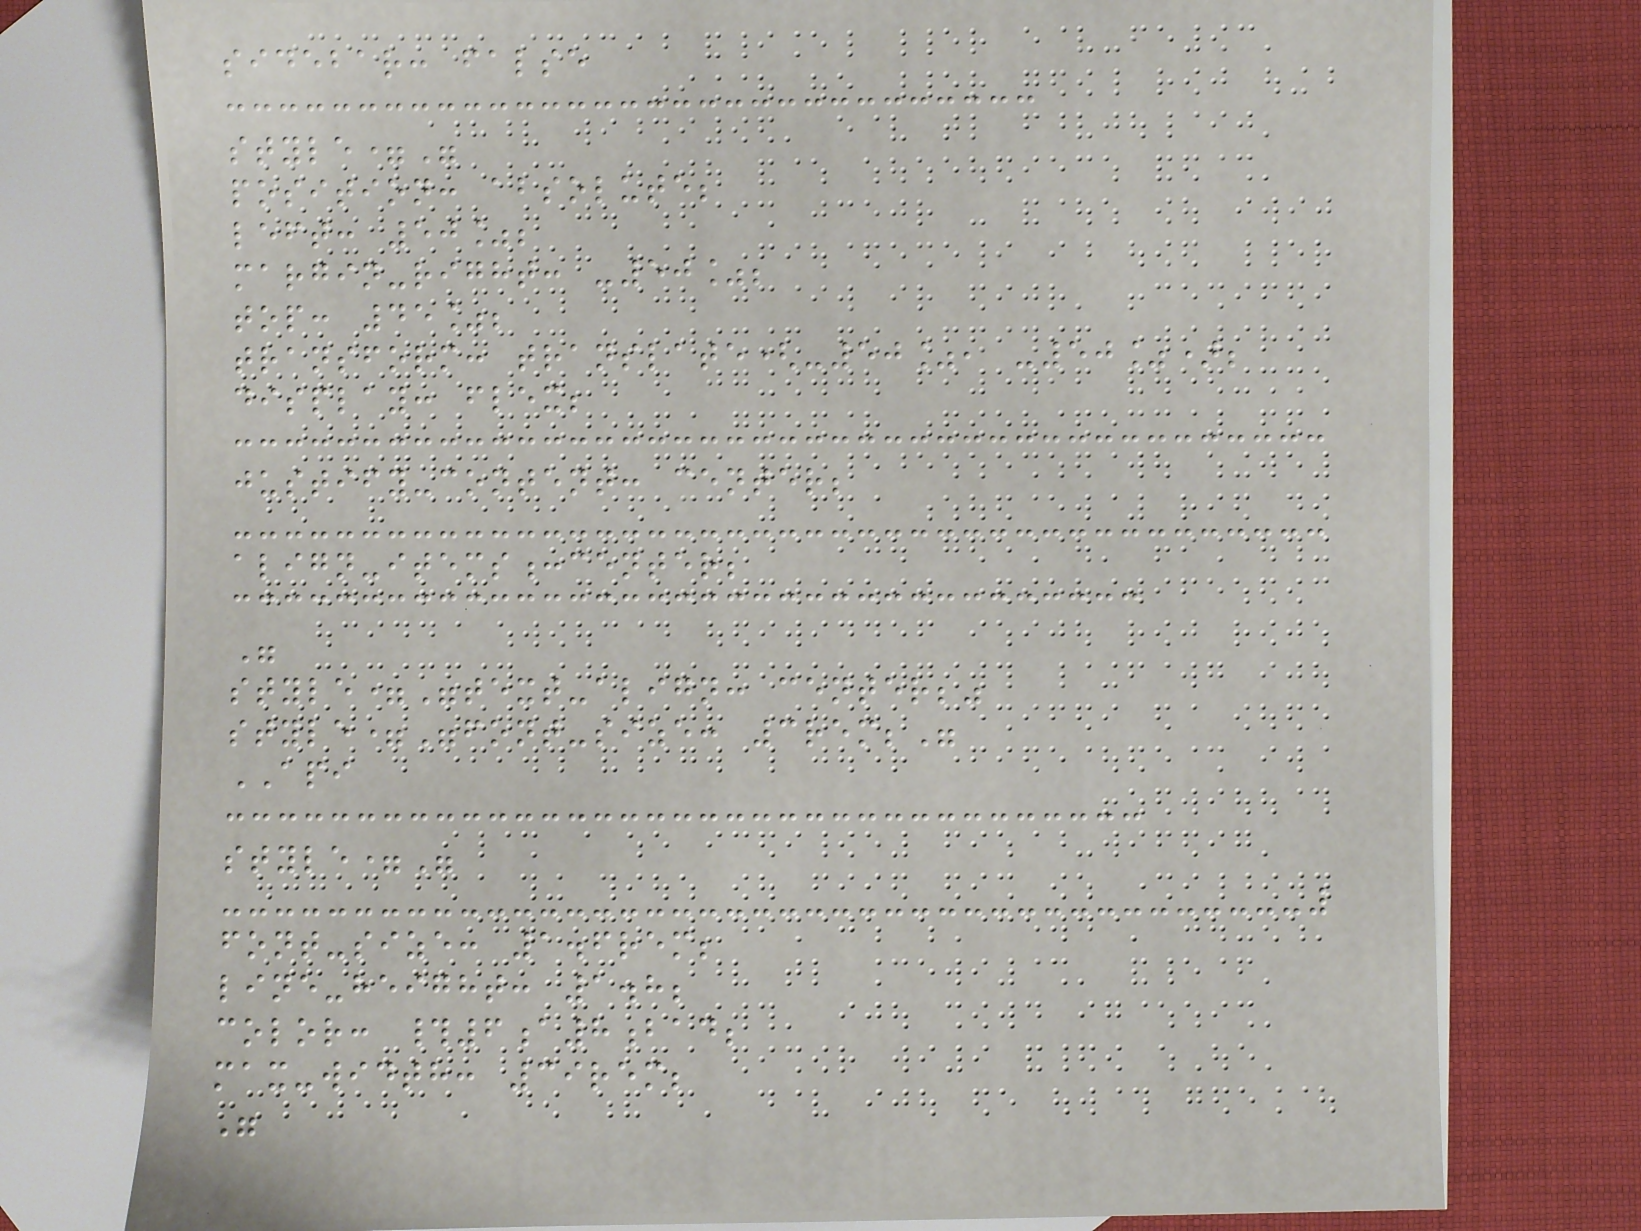sidebar: false
style="
position: absolute;
left: 50%;
margin-right: -50%;
top: 45%;
transform: translate(-50%, -50%);
display: flex;
justify-content: center;
align-items:center;
"
style="text-align: center;"
style="font-size: 3rem;"
API
style="
font-size: 1.6rem;
line-height: 1.8;
color: #6a8bad;
max-width: 39rem;
"
